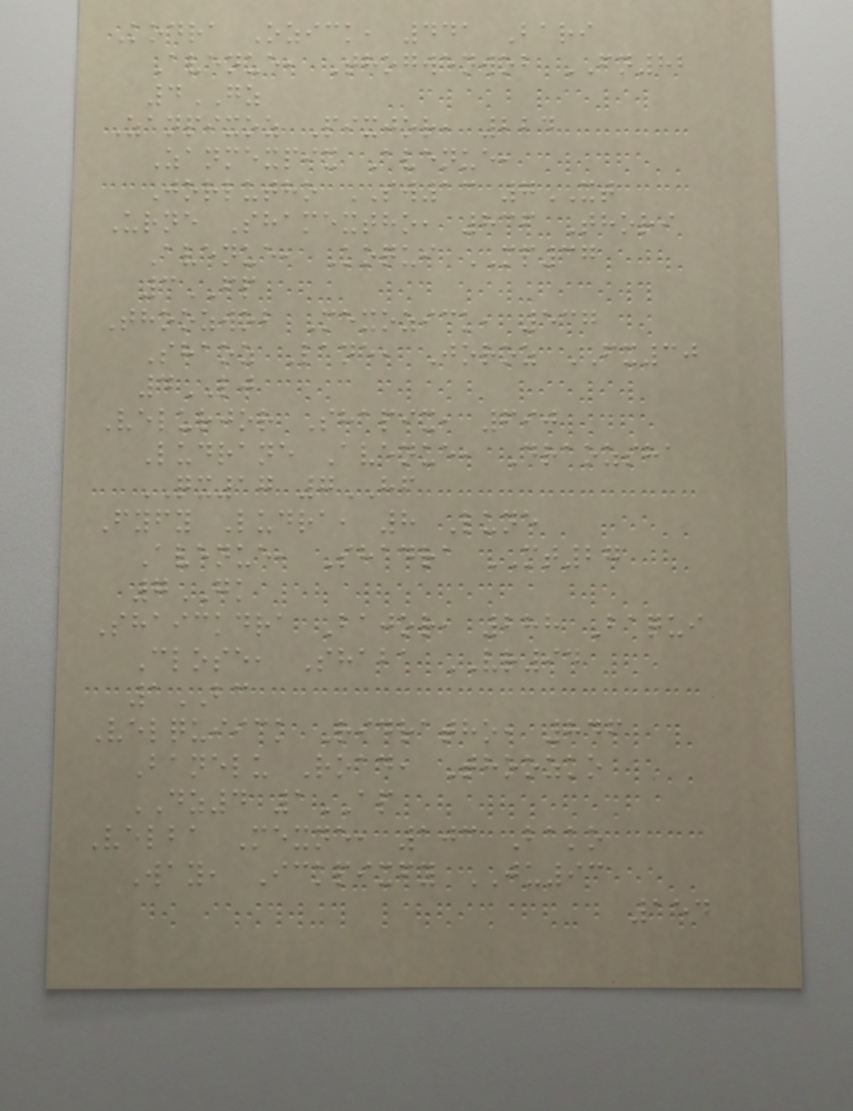Kodra Ozick, 441 Bari
Avenue, Thogwenwob FN82
4GZ
Zanpixoz Pixjor, 224
Zanmexpix Avenue,
Jorlutho SW13 7XT
Urne Shamextho, 836 Thori
Avenue, Koqui MP37
3FP
Thoozwob Mexozick, 537
Shaoz Lane, Joroz FX30
4LJ
Velurjor Shapix, 690
Ludrane Avenue, Draozsha
QX17 7HF
Fyfy Ludra, 8 Lune
Avenue, Shadra MT27
7GK
Shaickdra Bajor, 288 Baqui
Close, Shaba VR94
1BC
Velquiick Ridratho, 846
Banelu Road, Thoozko
DZ4 1AP
Velba Mexne, 103 Bako
Way, Ickpixfy JU93
154
